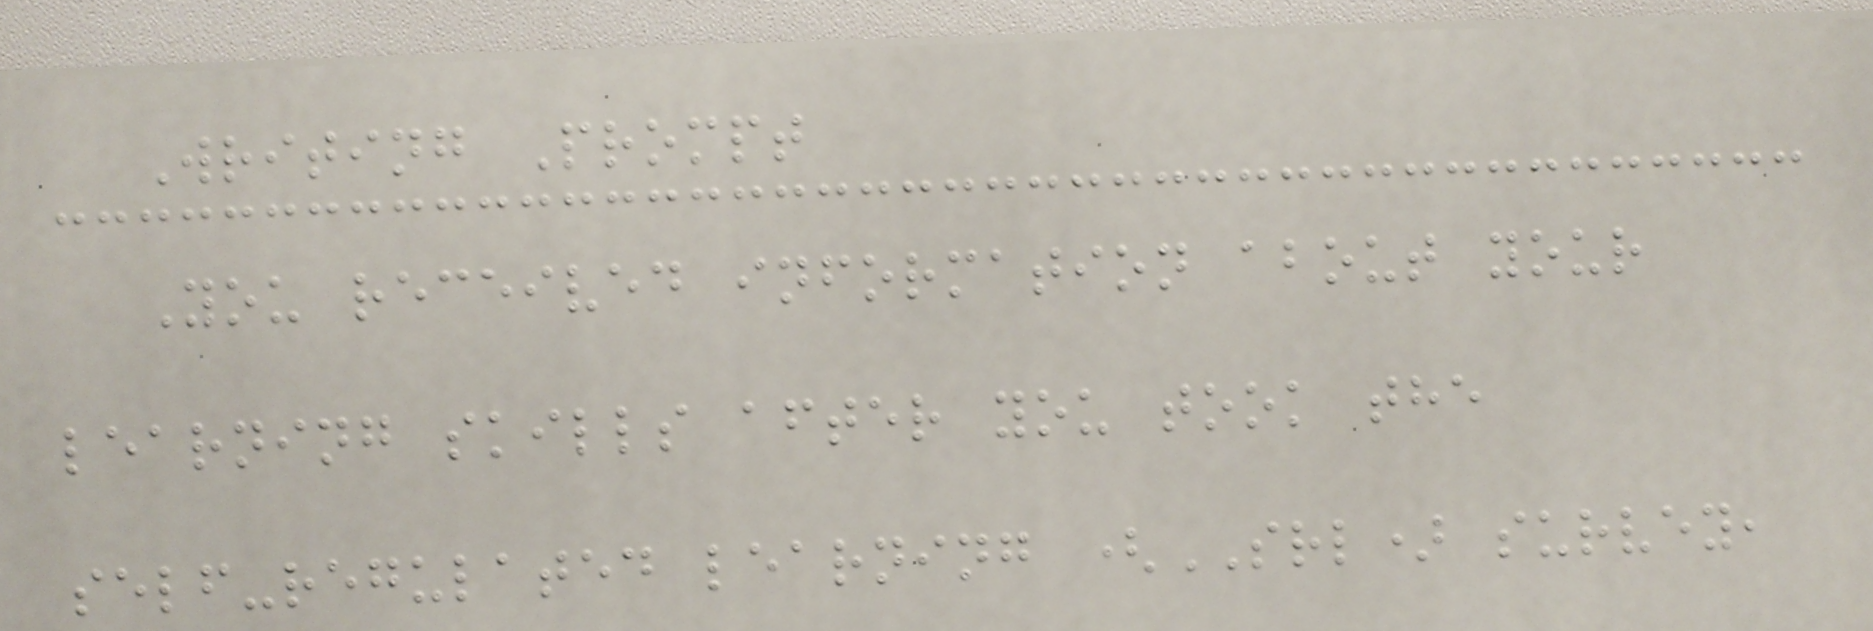Writing Prompt
You received information about your
learning skills after you took the
self-regulated learning (SRL) survey,
